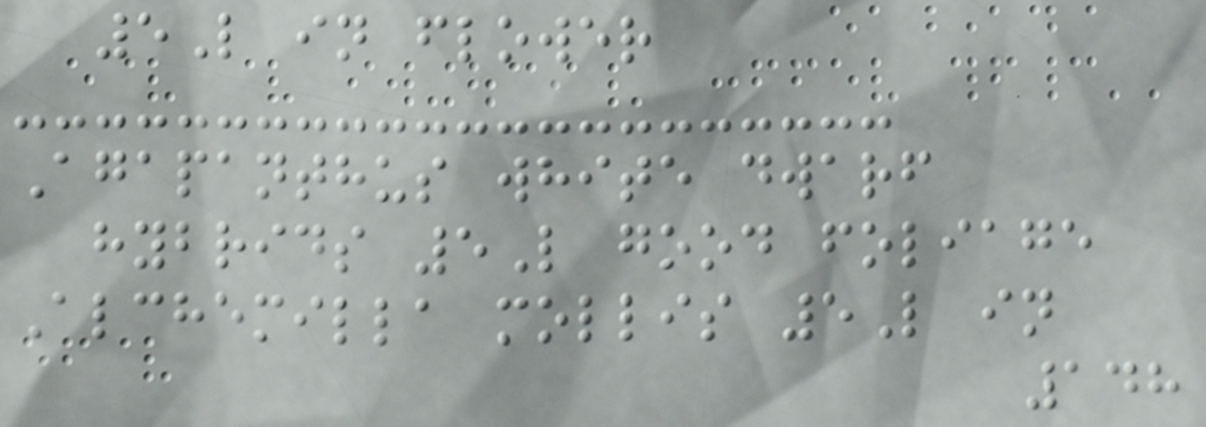5L in flower
Agapanthus white dwarf
hybrids 5L good foliage
Alchemilla mollis 5L in
148
